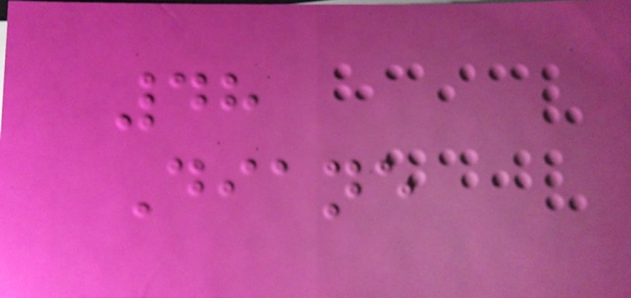48
Diane
